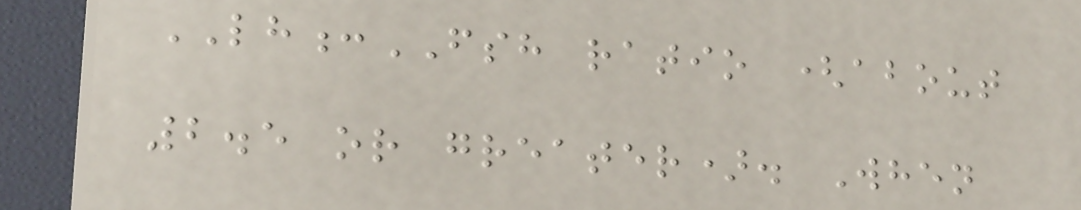LH:FSH ratio (about
2.5 or greater). When
